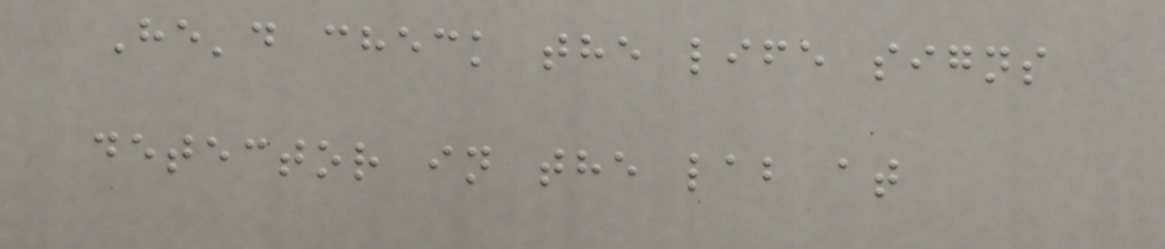He'd check the life signs
detector in the lab at
